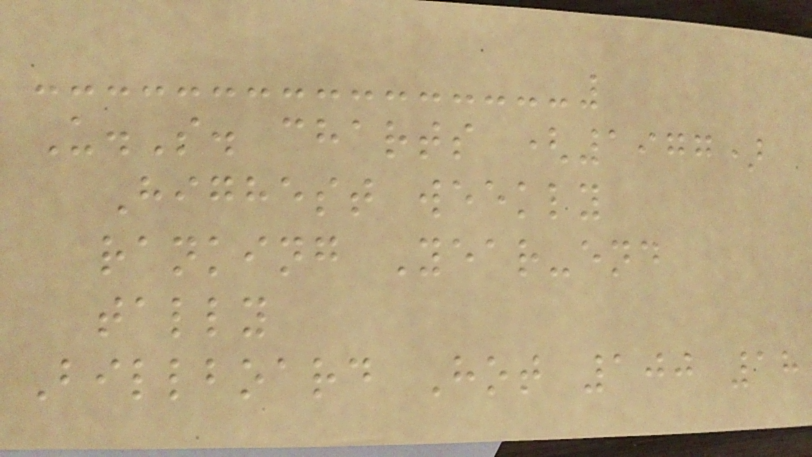U.S. charts (1977)
Highest weekly
ranking Year-end
tally
Billboard Hot 100 18
